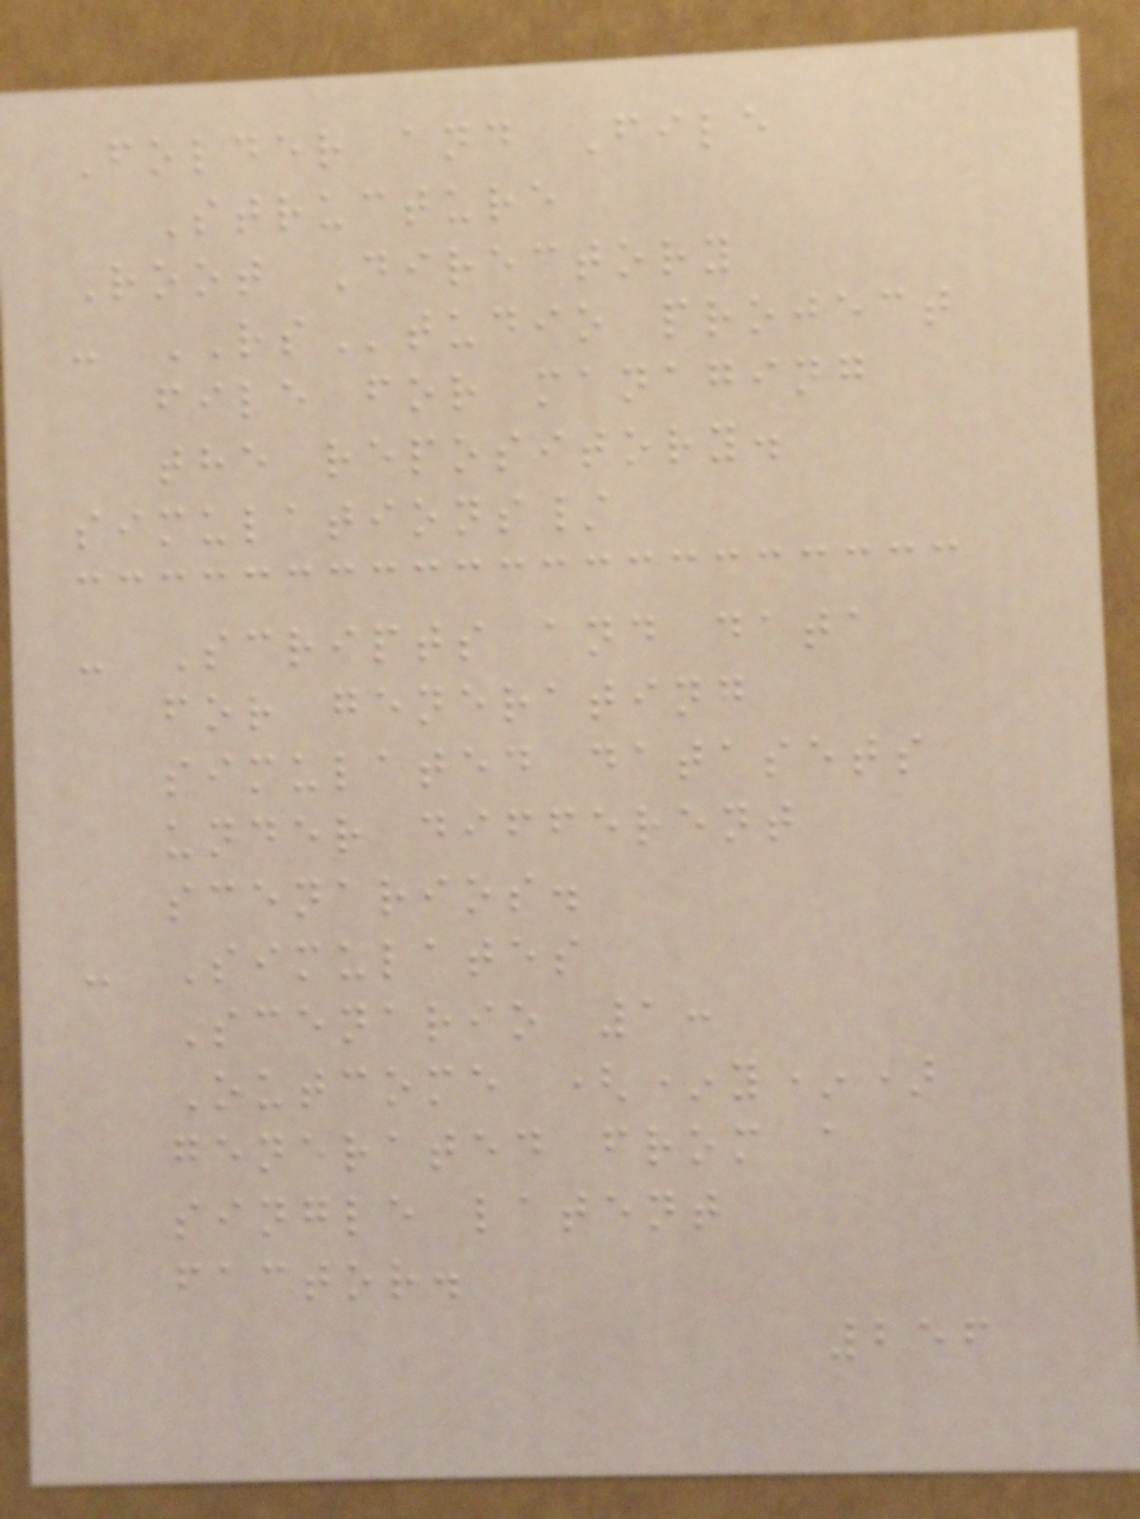Folder and File
Structure
Root Directory
- RStudio project
file for managing
the repository.
simulations/
- Scripts and data
for generating
simulated datasets
under different
scenarios.
- Simulates
Scenario 1:
Outcome (*y*)
generated from a
single latent
factor.
256
